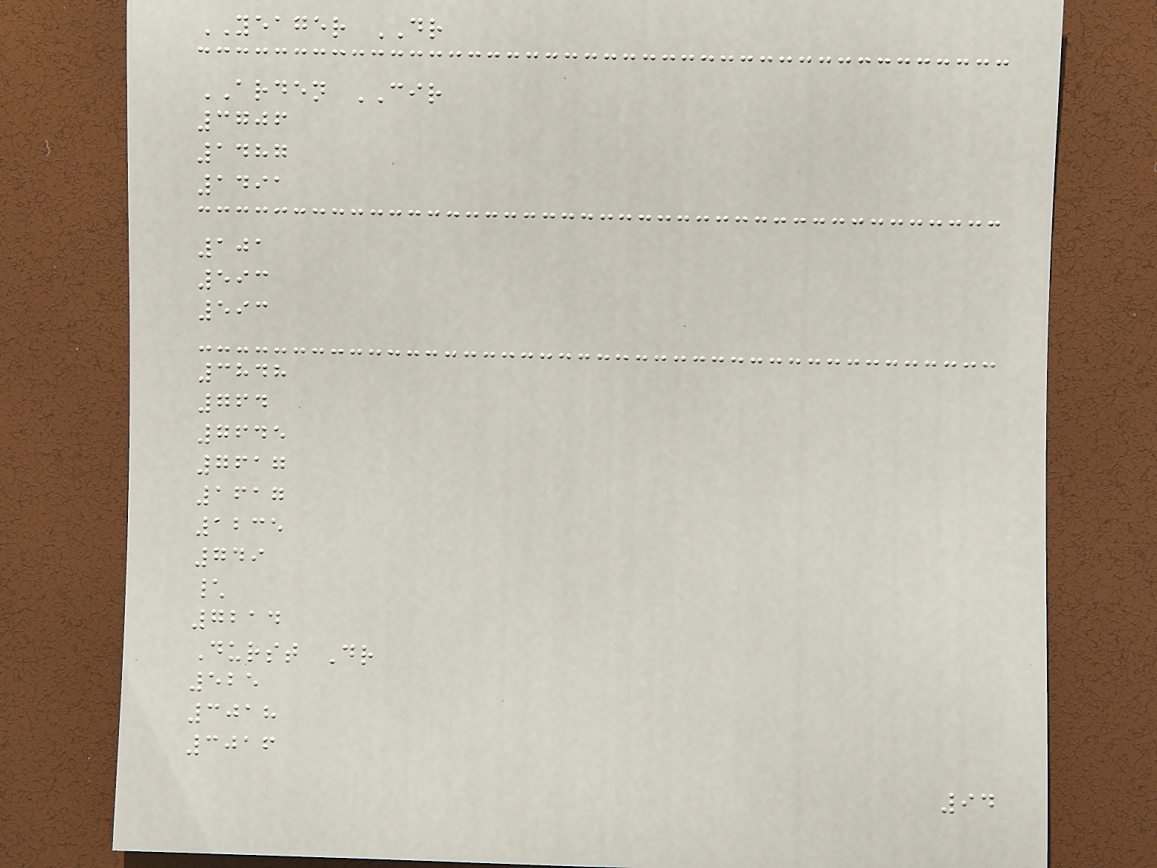YEAGER DR
ARDEN CIR
3706
1487
1491
101
593
593
3848
764
7645
7617
1617
1235
749
\
7214
Durst Dr
525
3018
3016
94
